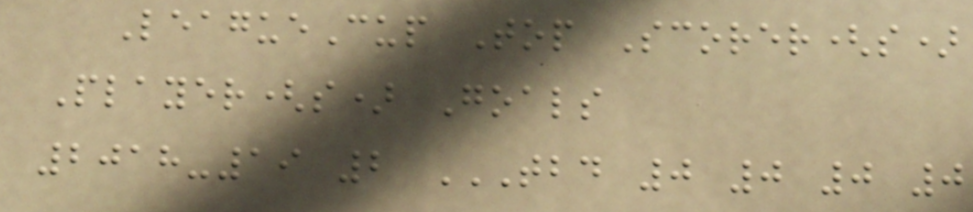LeagueCup Top Scorer(s)
Player(s) Goals
2018-19 2 TBD 0 0 0 0
